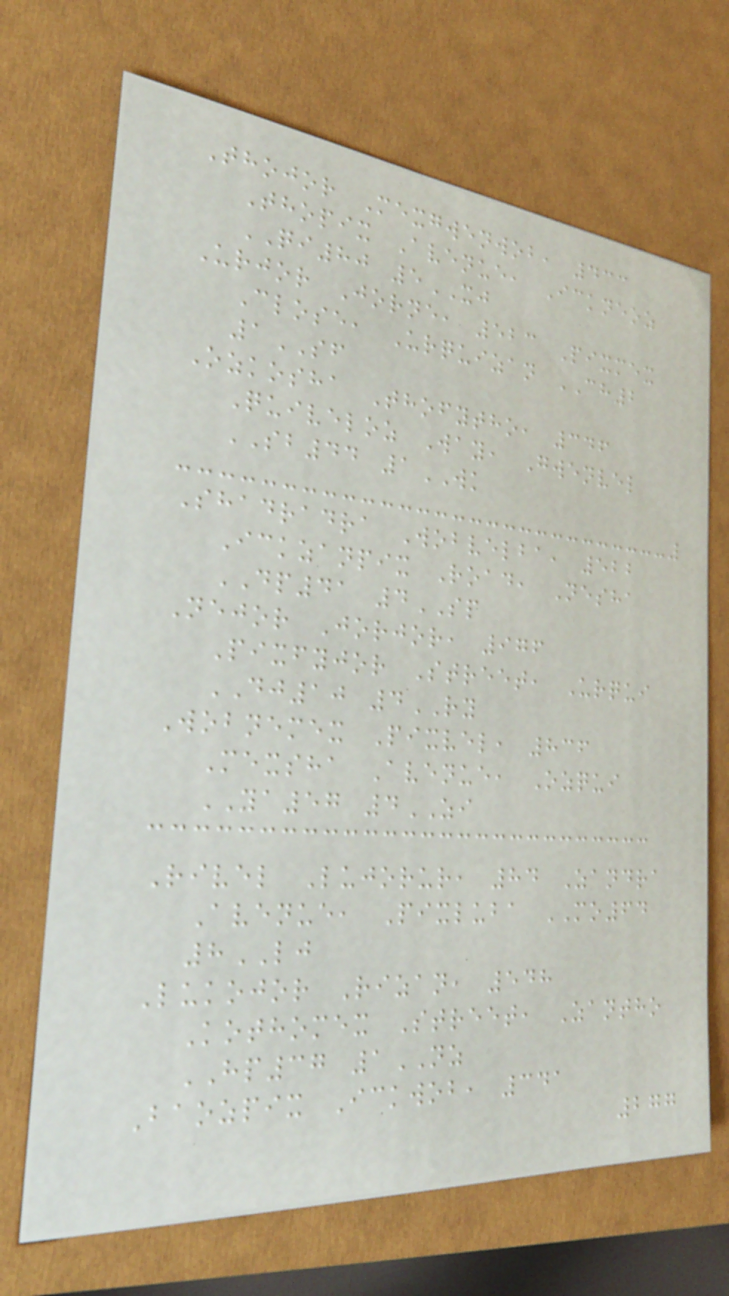Thojor Mexgwenwob, 433
Thopix Avenue, Ickneoz
QI80 5XJ
Urjor Jorne, 523 Pixmex
Close, Urquizan CH2
1SF
Ozkosha Thofytho, 346
Quiveloz Way, Gwenvel
SB44 1WK
Shadradra Wobvelba, 522
Ickzanpix Road, Nesha
DP41 4SP
Nejor Jorjor, 976
Pixfyjor Street, Urqui
DJ10 4RY
Wobnemex Pixvel, 836
Mexsha Avenue, Ozqui
YA57 4ZI
Rivel Lujorur, 84 Zandra
Avenue, Pixluba MO64
8LJ
Lukojor Rizan, 548
Kothomex Street, Zantho
HP37 1NZ
Baozpix Ickwob, 341
277
